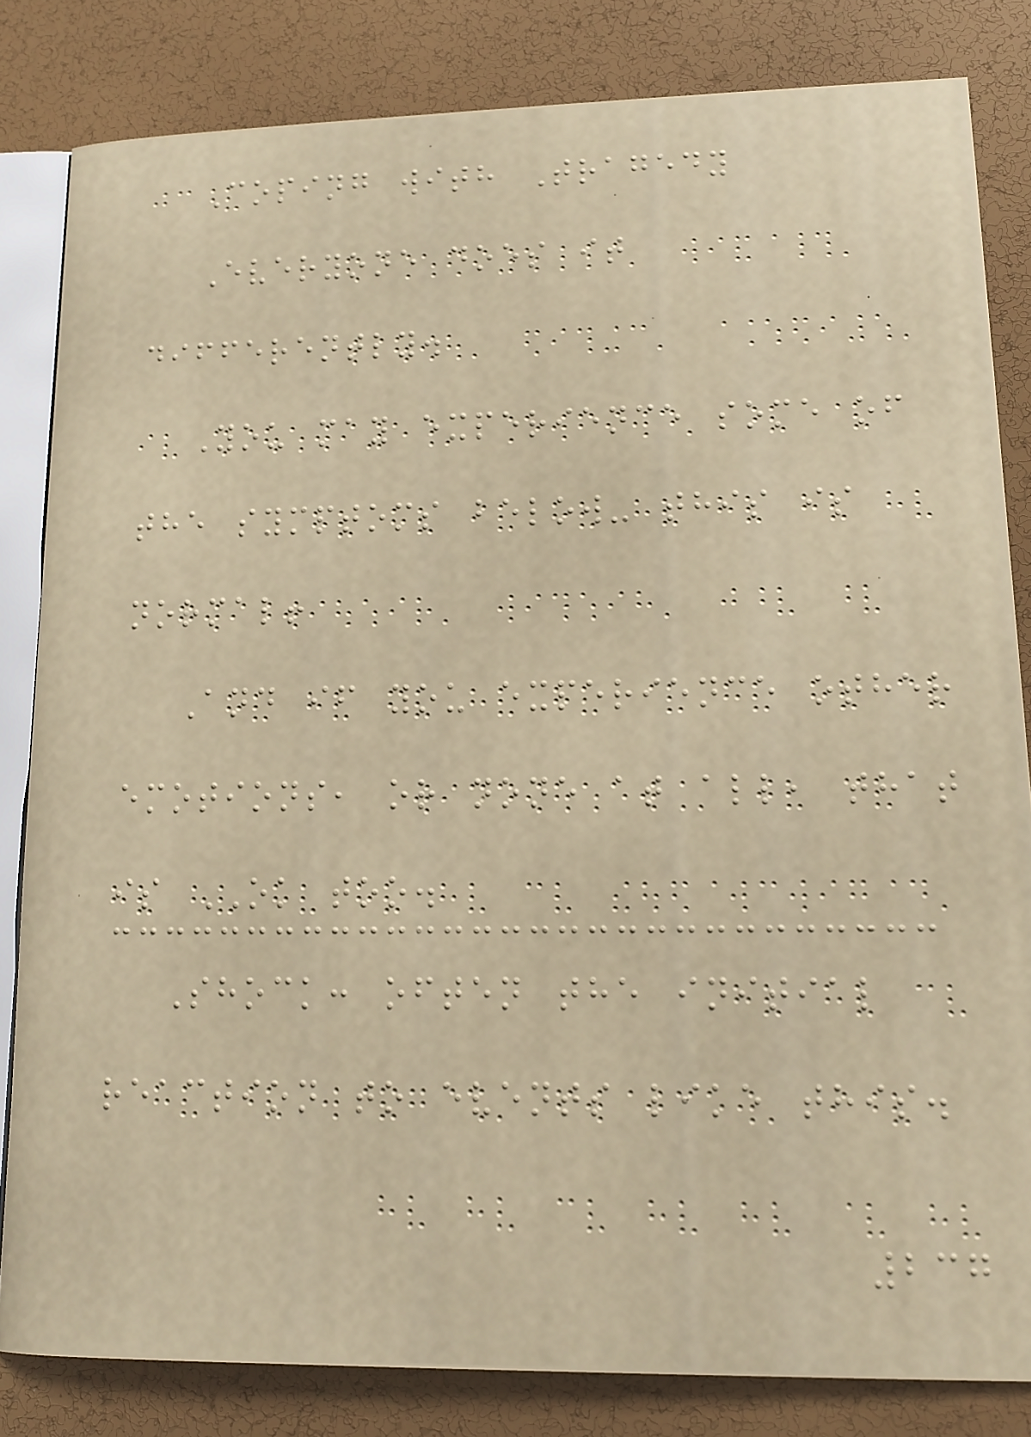Coping with Tragedy
Everyone does it
differently.
You may experience some of
the symptoms below- this is
normal!
And if you experience other
emotions, or none at all, that
is OK too.
Shock: often the initial
reaction to events like this.
237
